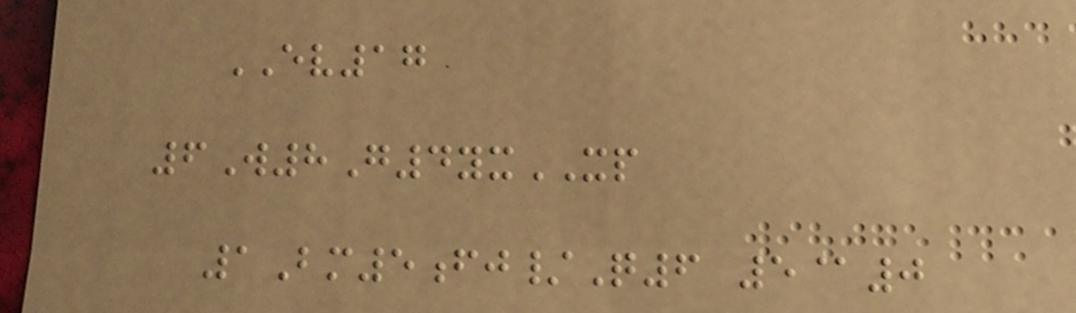EV17
6W8G4yxXP
1Bm5fj/Q6 5@0
